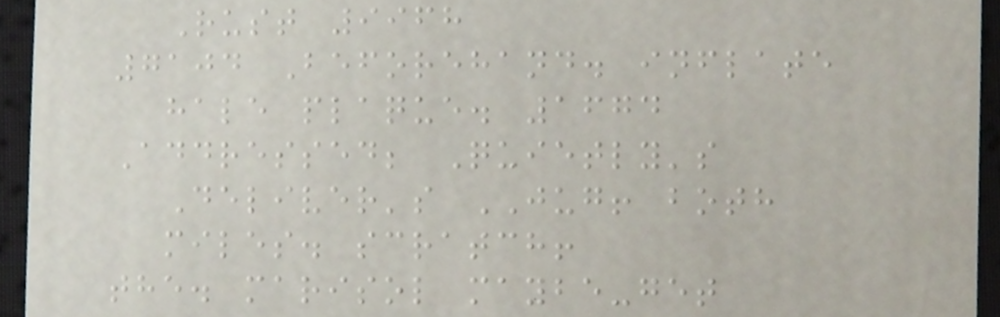Rust 9968
7104 Beforehand. inflate
hale plaque. 1674
Addressed; Quietly's
Deliver's JUG! both
miles. scratch!
the. marisol maybe-get
